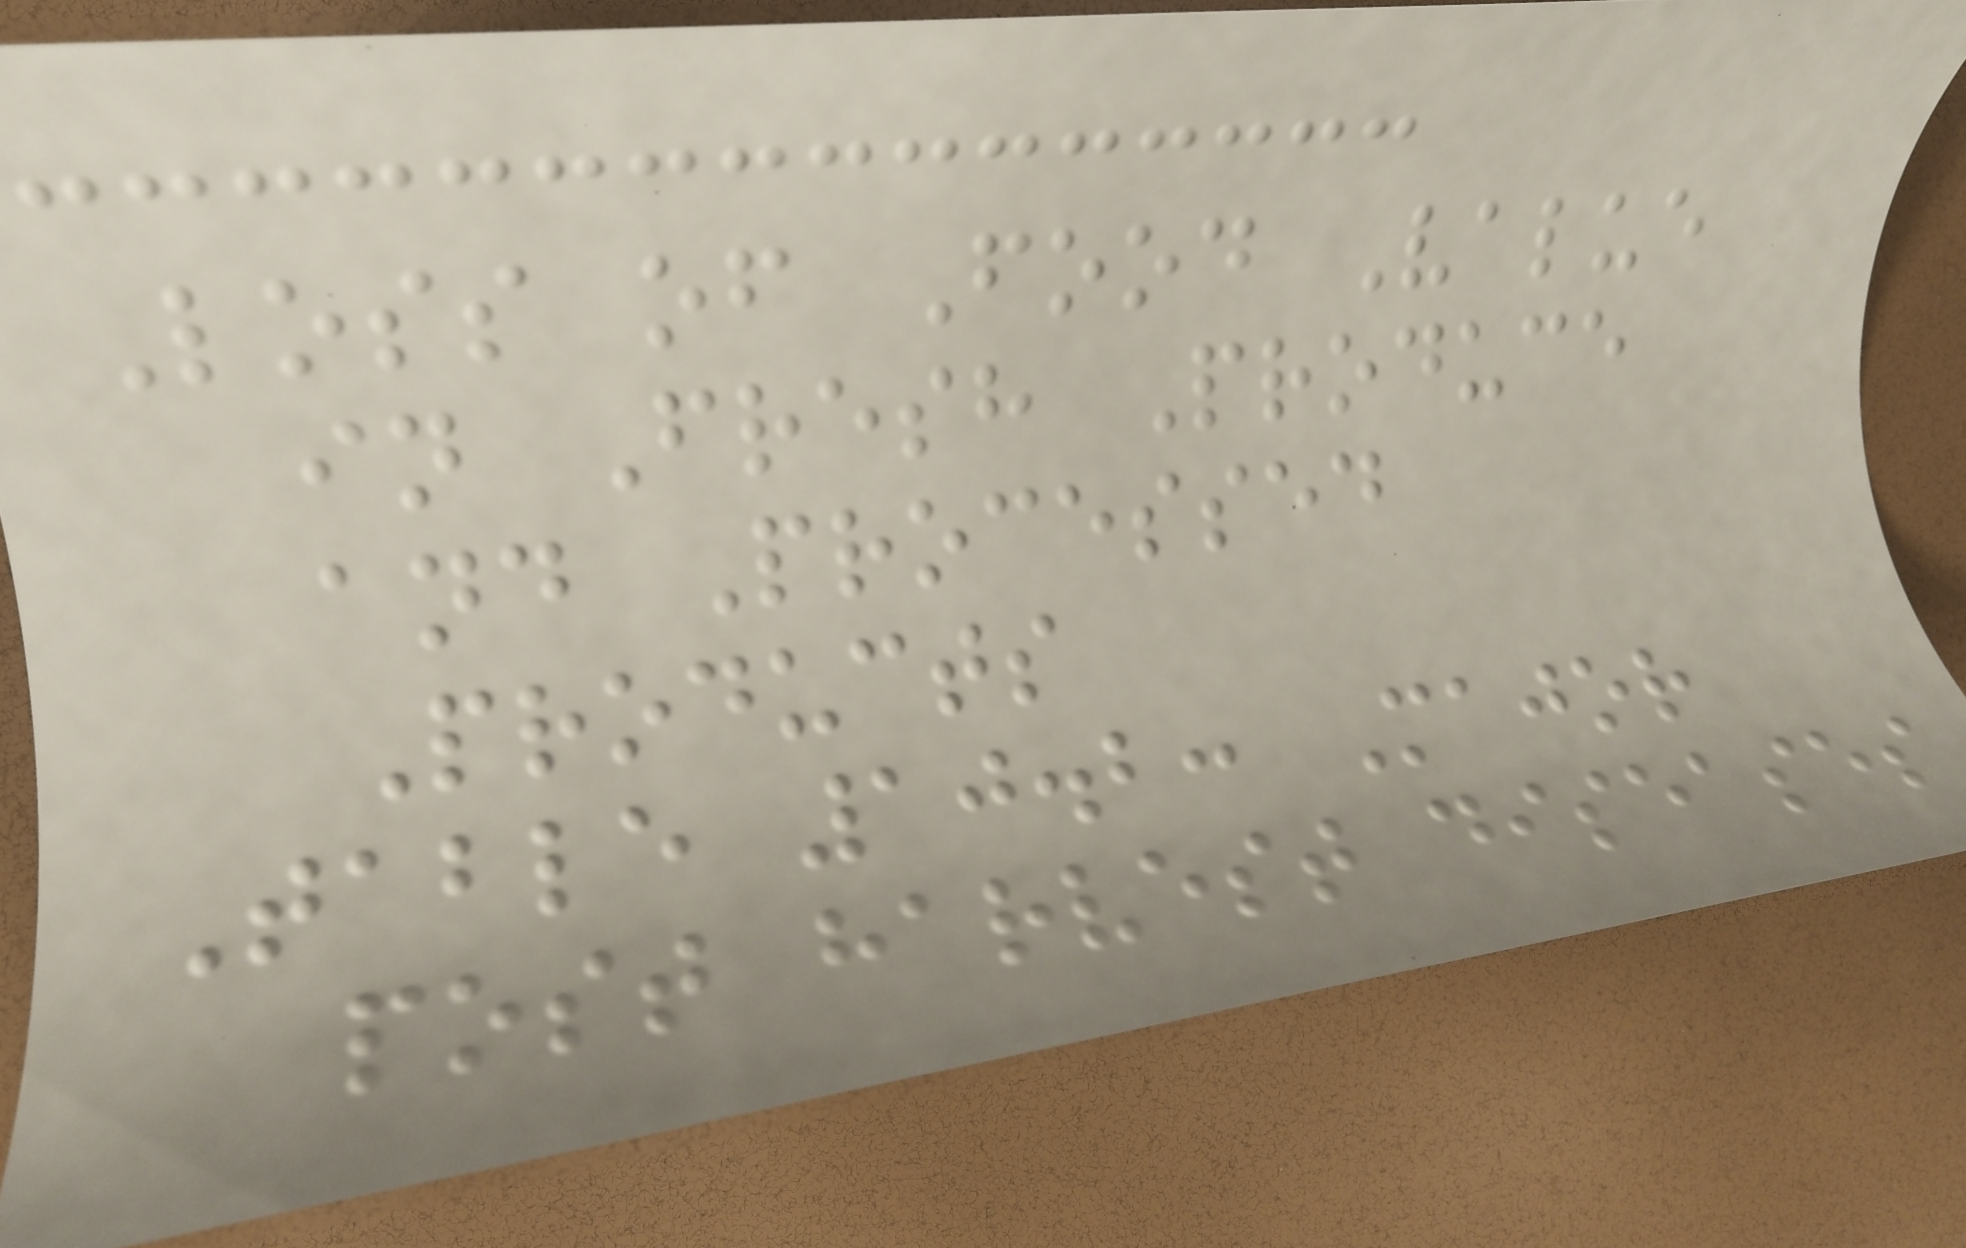Loss of Food Value
in Fresh Produce
and Processed
Products
Table 10.2: Major
post harvest diseases
